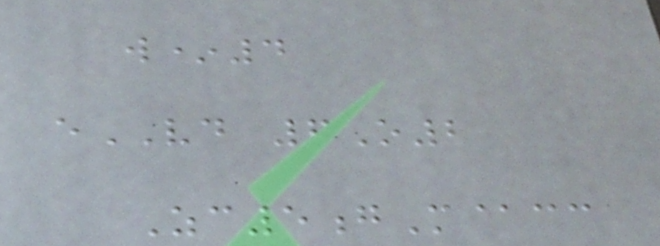w*4
eVD 6O2
Zc5gM@cc
